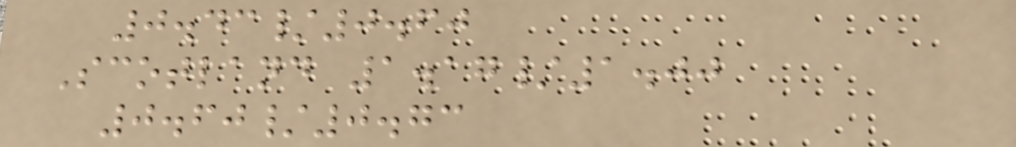0.43/0.60
Scotland 1.17/1.00
0.60/0.73
